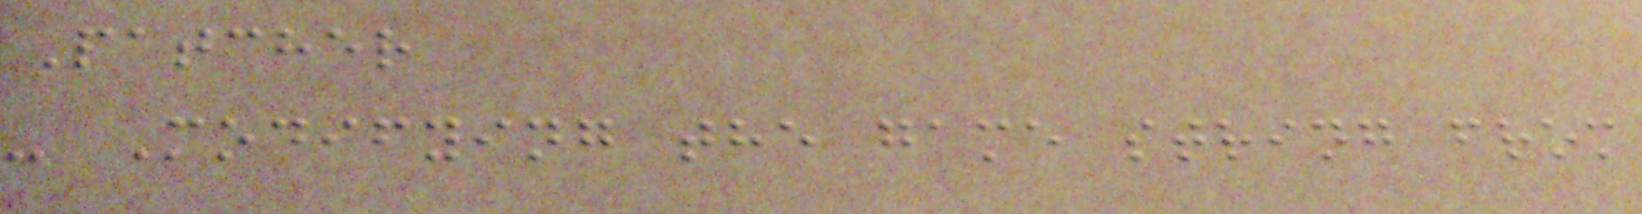Patcher
- Modifying the game string from
